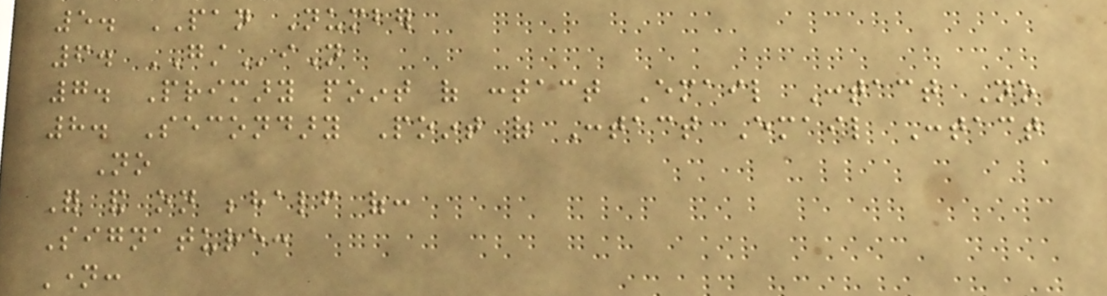5. PAN Number
6. GSTiN
7. Primary point of contact Email Contact No
8. Secondary Point of Contact Email Contact
No
For and on behalf of:
Signature:
Name:
